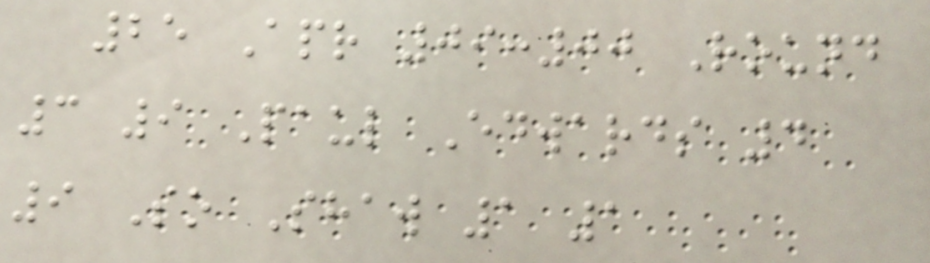25 Apr 09:00 Round
3 9 Paul Edwards 4
9 So Shaw 1 1
